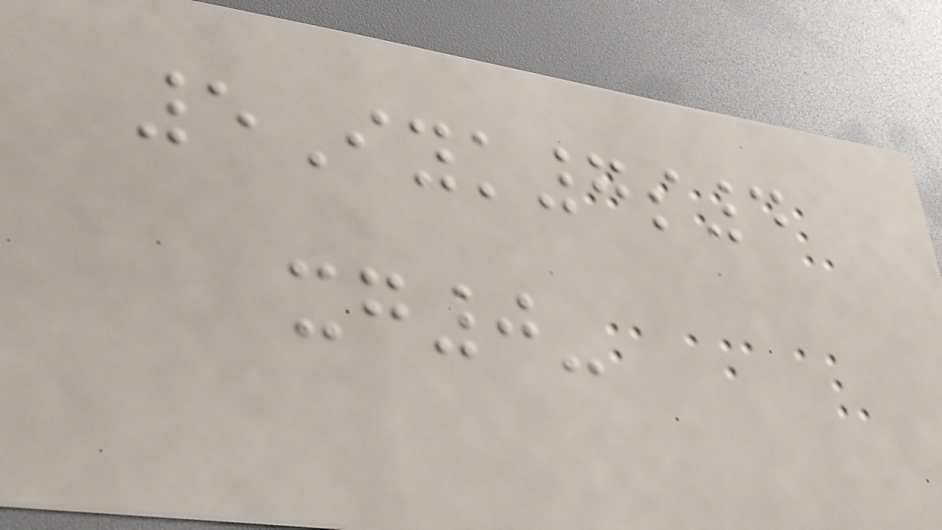5Iyk7s4
xg0-
